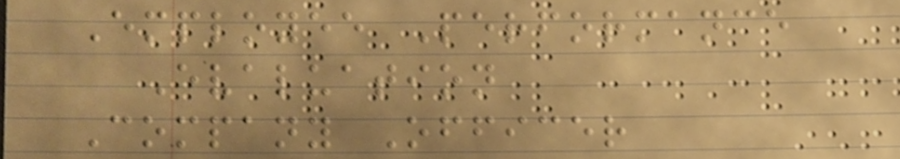Employee Performance
Evaluation
Company Officer
